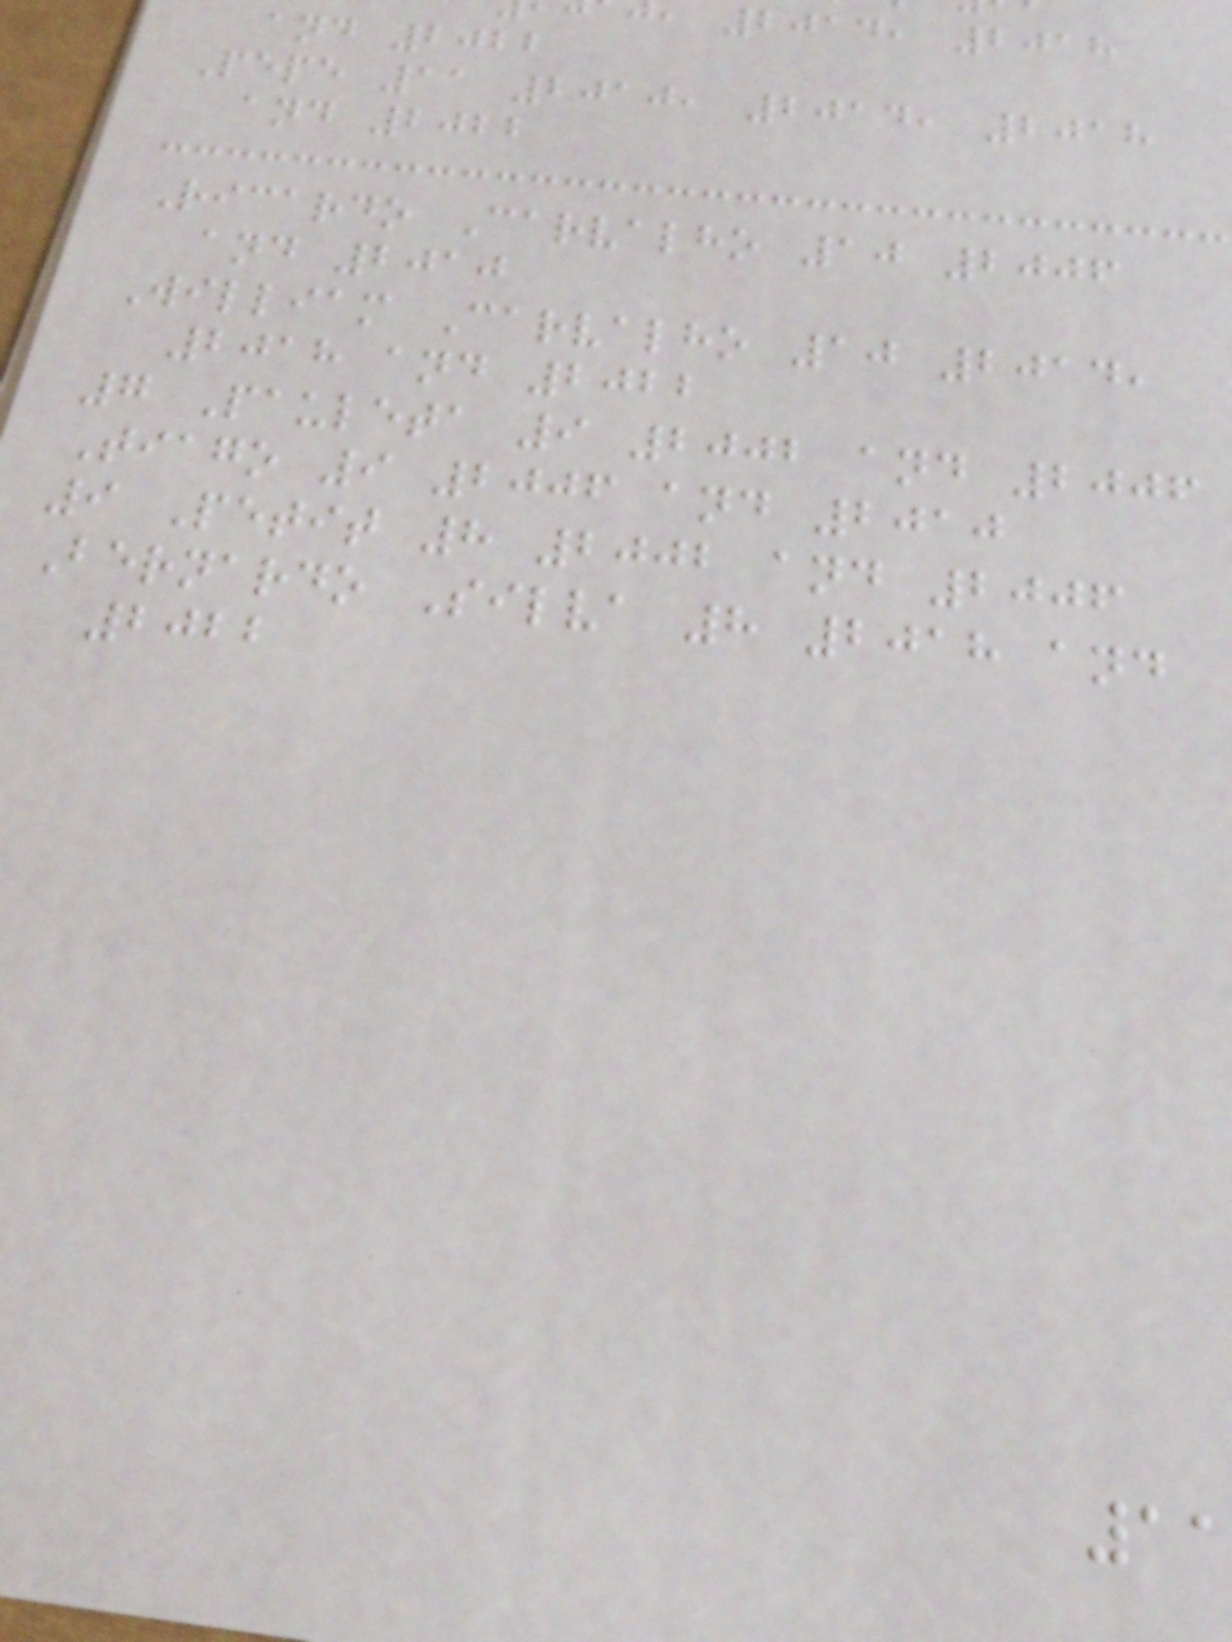, 2014, 2018
and 2022
Pepe 11 2010, 2014, 2018
and 2022
Ricardo Carvalho 10 2006
and 2010
William Carvalho 10 2014,
2018 and 2022
7 Pauleta 9 2002 and 2006
Tiago 9 2006 and 2010
9 Petit 8 2002 and 2006
Bernardo Silva 8 2018 and
2022
